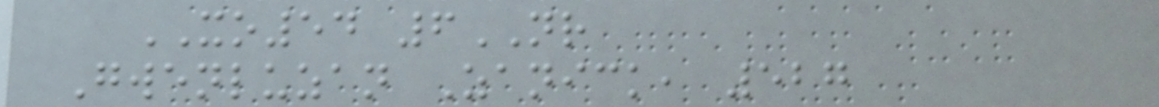XO54 6NR
Gwenluzan Zanick, 527
